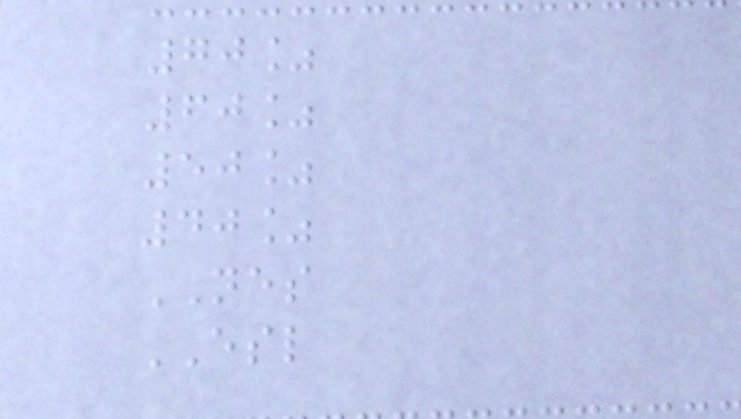70%
60%
50%
40%
NES
ESL
